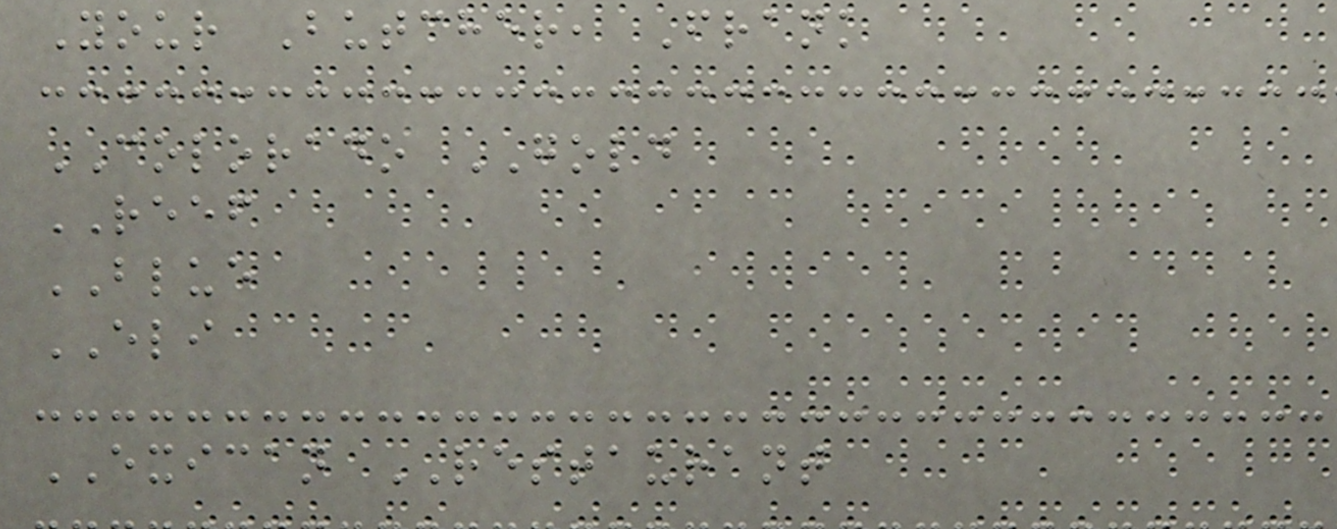Your Butcher, Frank
COLORADO GOLD
REEF
BLUE
ELI
EXICAN RESTAURANT
